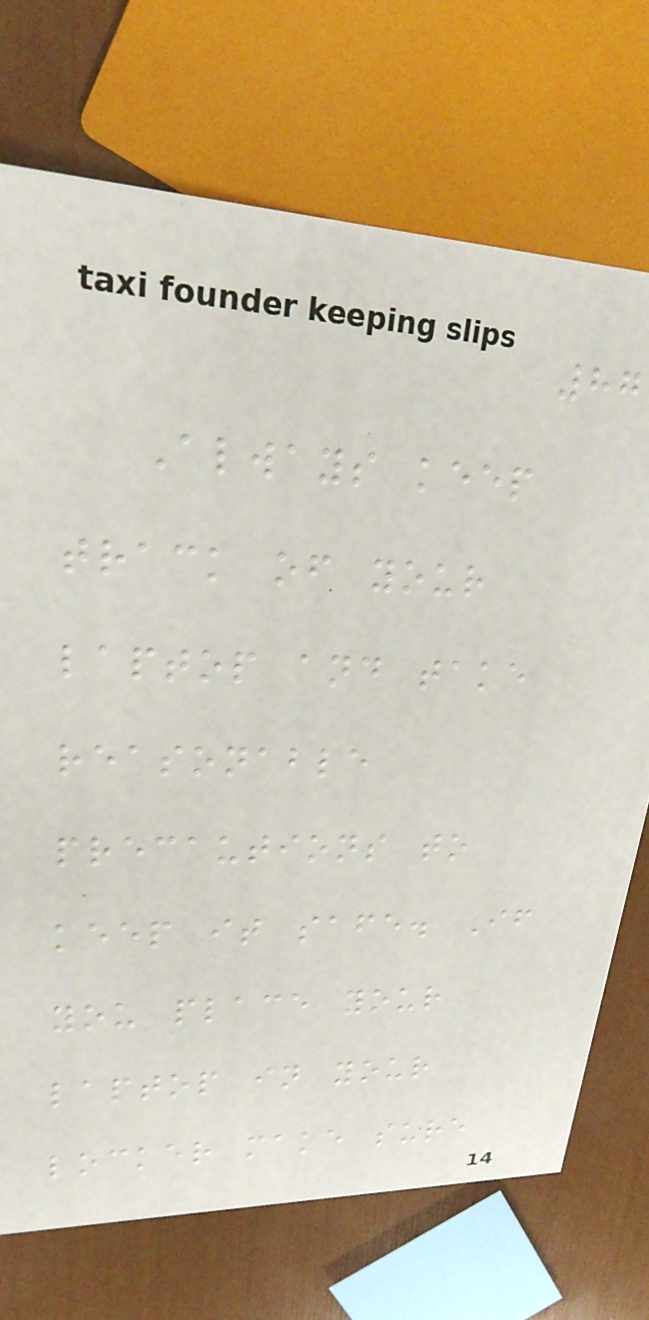87
Always keep
track of your
laptop and take
reasonable
precautions to
keep it safe. If
you place your
laptop in your
locker make sure
